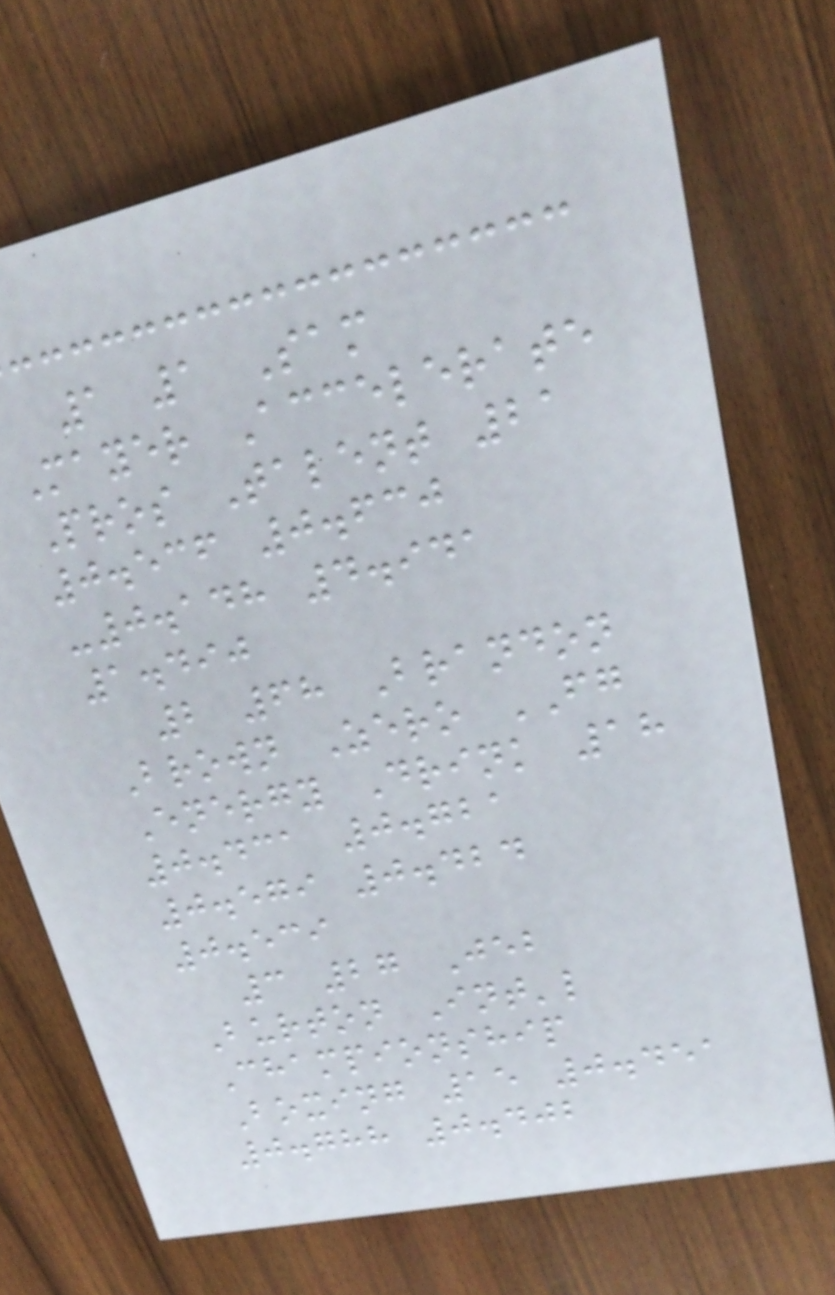1 1 Sam
Mayer Accelerate
Pros Talent 21
0.536 0.630
-0.148 4.941
1.490
2 68 Brandon
Brown Zero FG
Energy Drink 18
0.431 0.721
0.579 0.424
0.539
3 27 Jeb
Burton Int'l
Championship
Boxing 15 0.451
0.788 0.402
